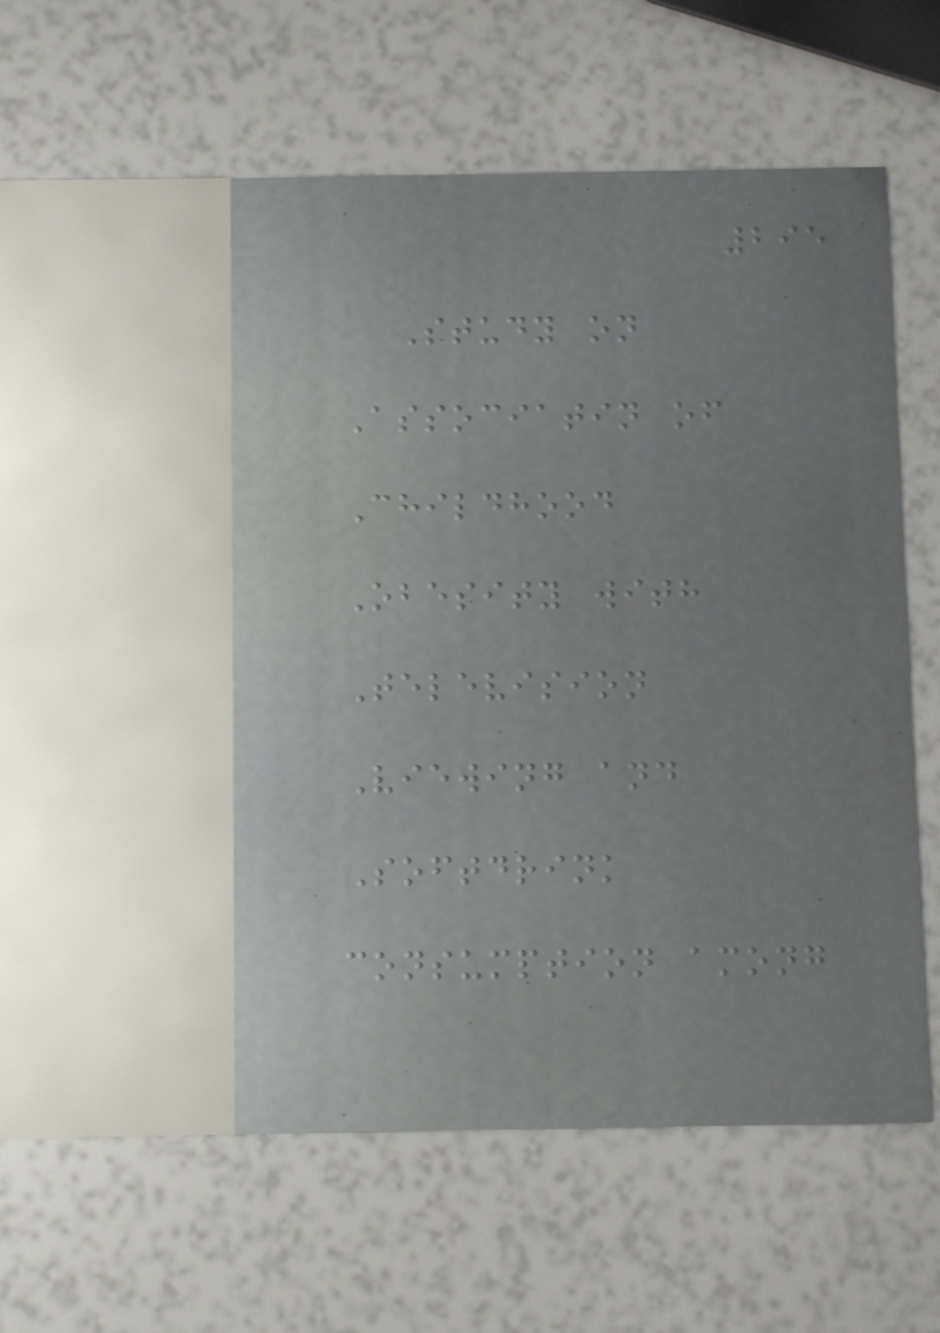295
Study on
Associatin of
Childhood
Obesity with
Television
Viewing and
Softdrink
consumption among
